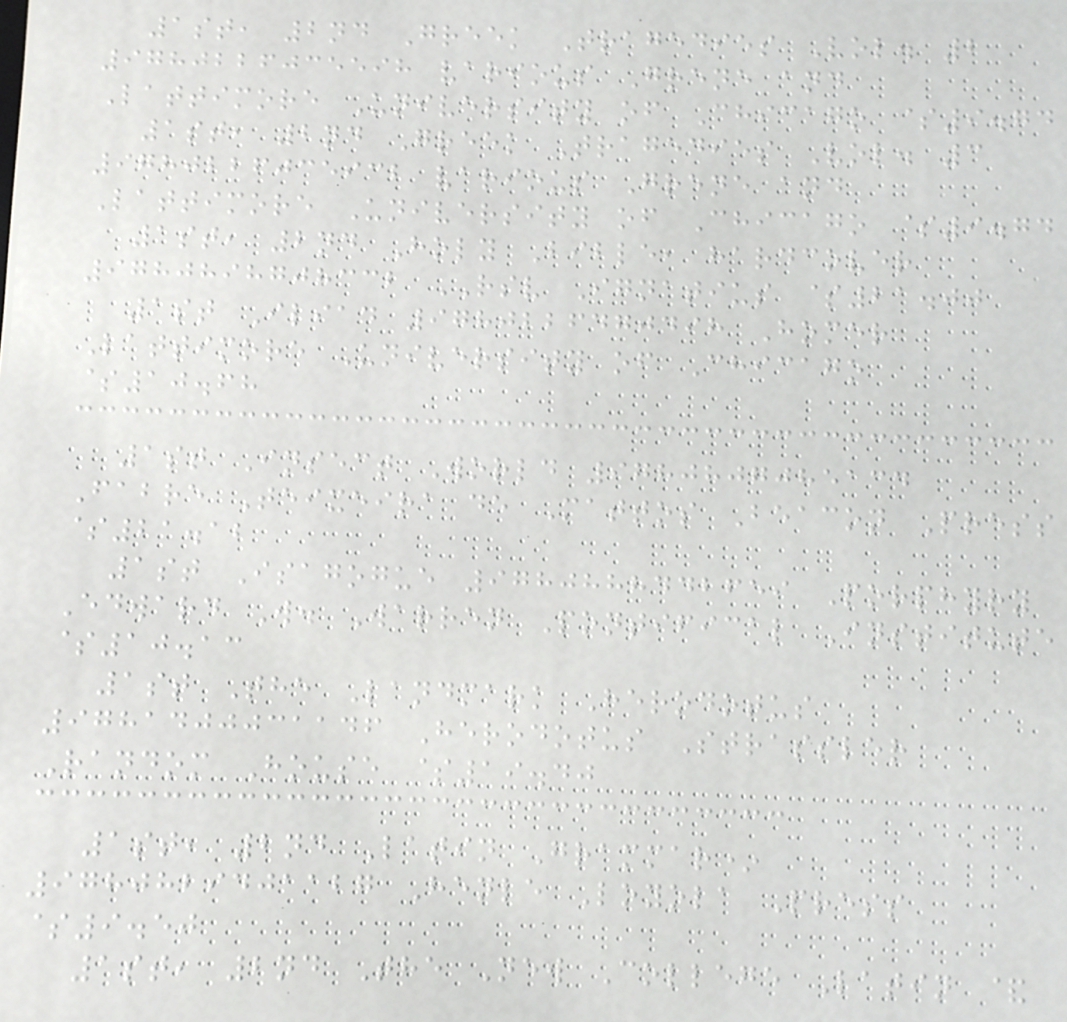1st, 2nd Greek Tragedies Vol. 2
9780226035598 various Grene and
Lattimore University of Chicago $9.74
1st, 2nd Greek Tragedies Vol. 3
9780226035932 various Grene and
Lattimore University of Chicago $9.74
1st, 2nd Holy Bible, hardcover
9780898708332 RSV Ignatius $21.00
1st Iliad 9780226470498 Homer
Lattimore University of Chicago
$10.68
1st Insect World 9780807085134
Fabre Teixeira de Mattos Beacon Press
$21.12
1st Isagogue 9780888442659 Porphyry
Edward W. Warren Pontifical Institute
$10.13
1st The Landmark Herodotus
9781400031146 Herodotus Strassler
Random House $19.40
1st, 2nd Latin Grammar*
9780829401127 Henle Loyola Press
$9.50
1st, 2nd The New College Latin &
